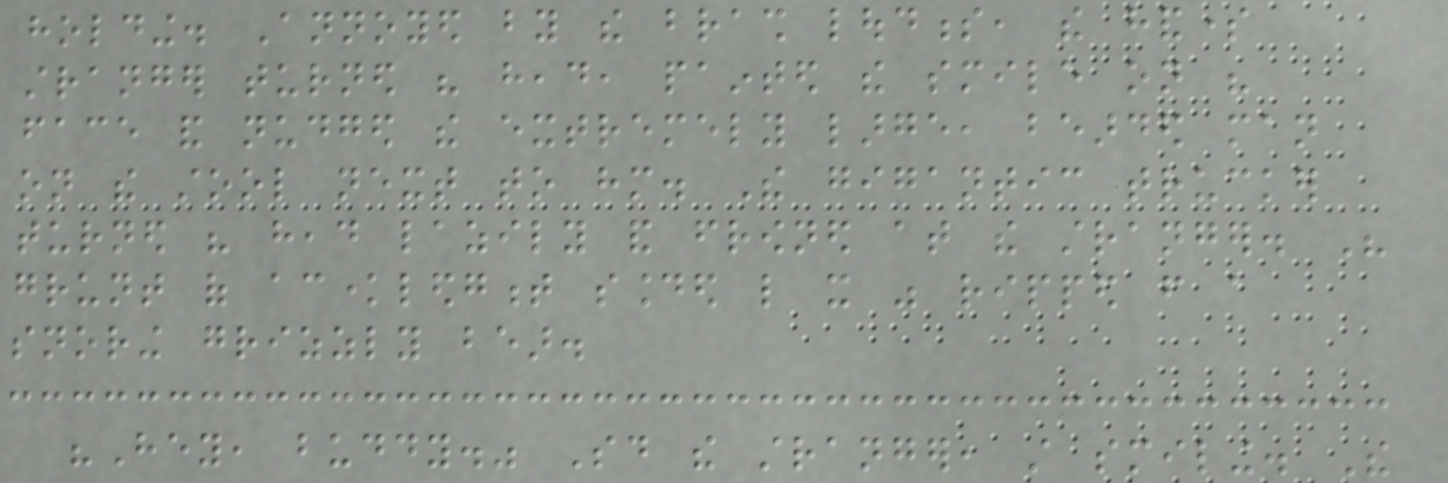holding. Annoyed by the brash loudness, the handsome
stranger turned his head, painted the smile on his
face and nudged the extremely large, bearded man
on the stool next to him. The gigantic trucker
turned his head lazily and frowned at the stranger. His
grunt of acknowledgment sounded like it was ripped from a
snoring grizzly bear.
"Hey, buddy." Said the stranger, still smiling. The
